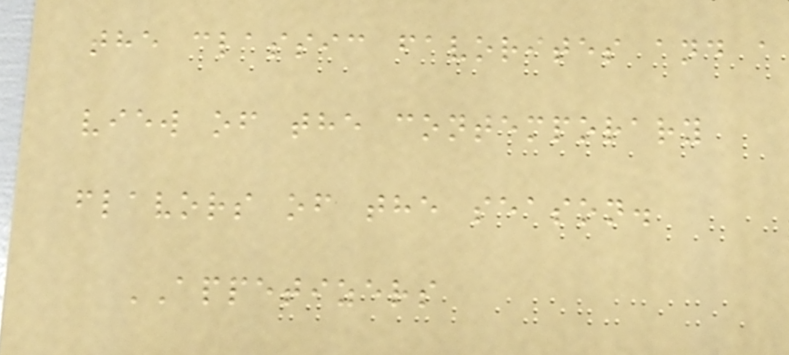the classic favorites and a
view of the contemporary
flavors of the season.
APPETIZERS
